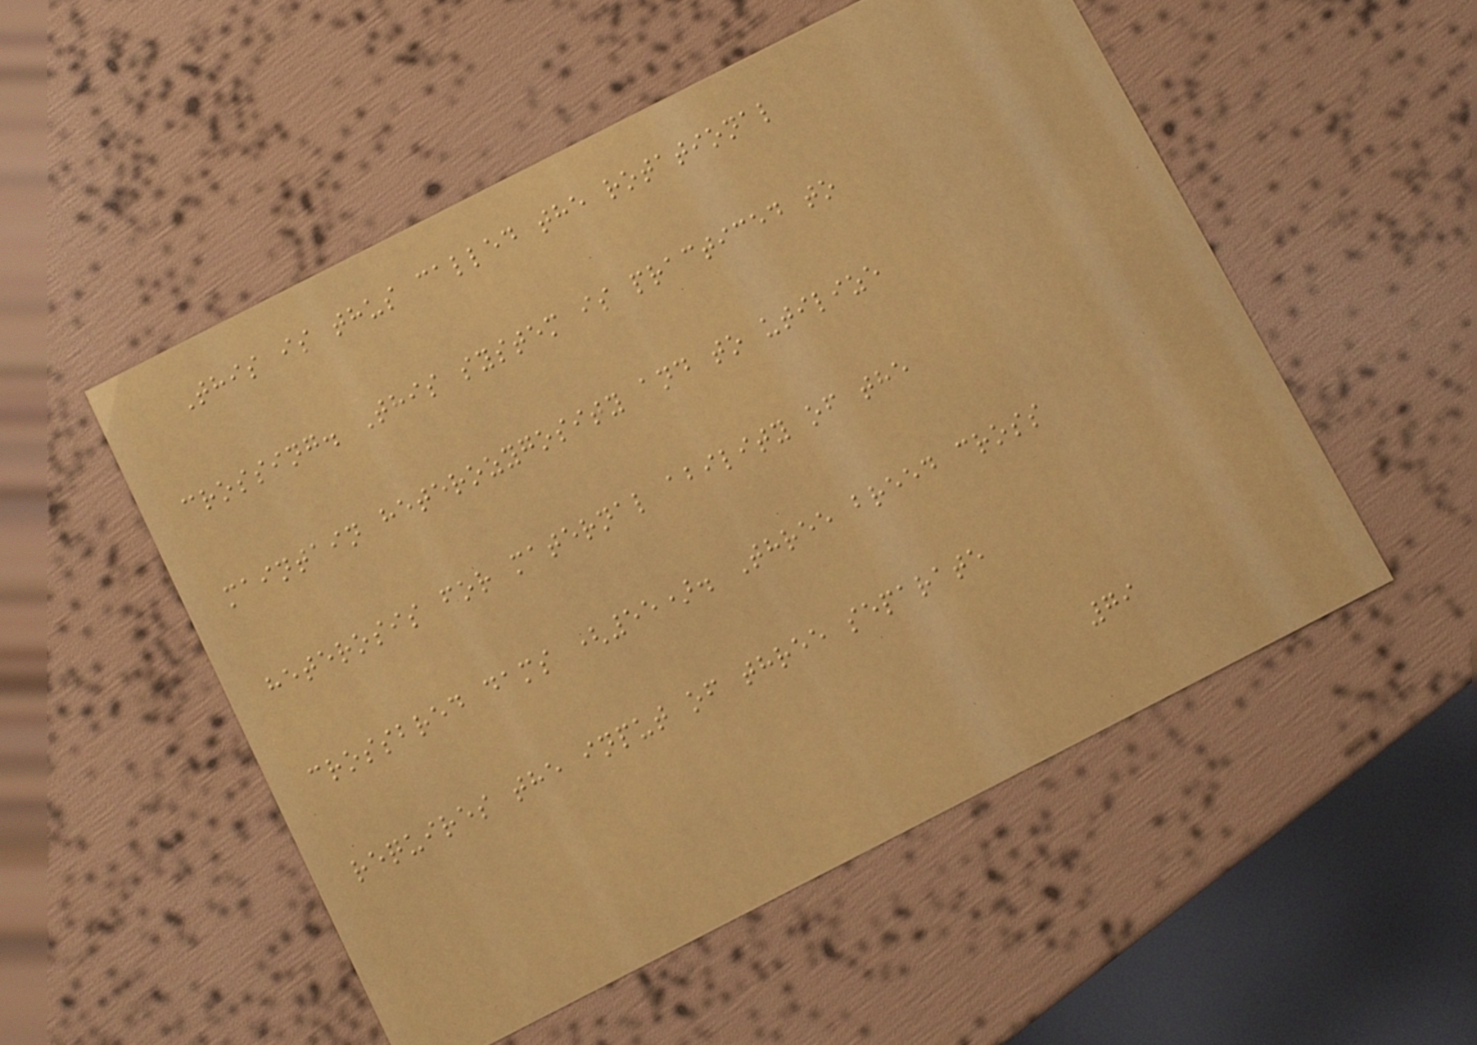This is thus called the rotational
crossing. This system is practiced to
maintain heterozygosity and to utilize
heterosis for maternal ability of the
crossbred dams (55). Three breed cross
requires the input of three separate
79
